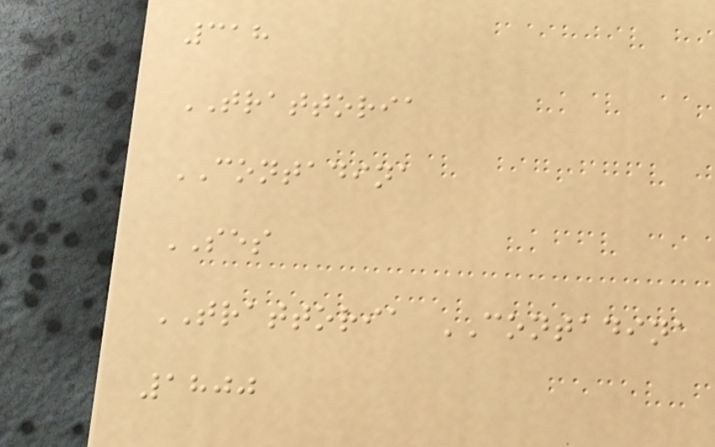318
TRATTORIA
CONTADINA
SES
TRATTORIA CONTADINA
1800
